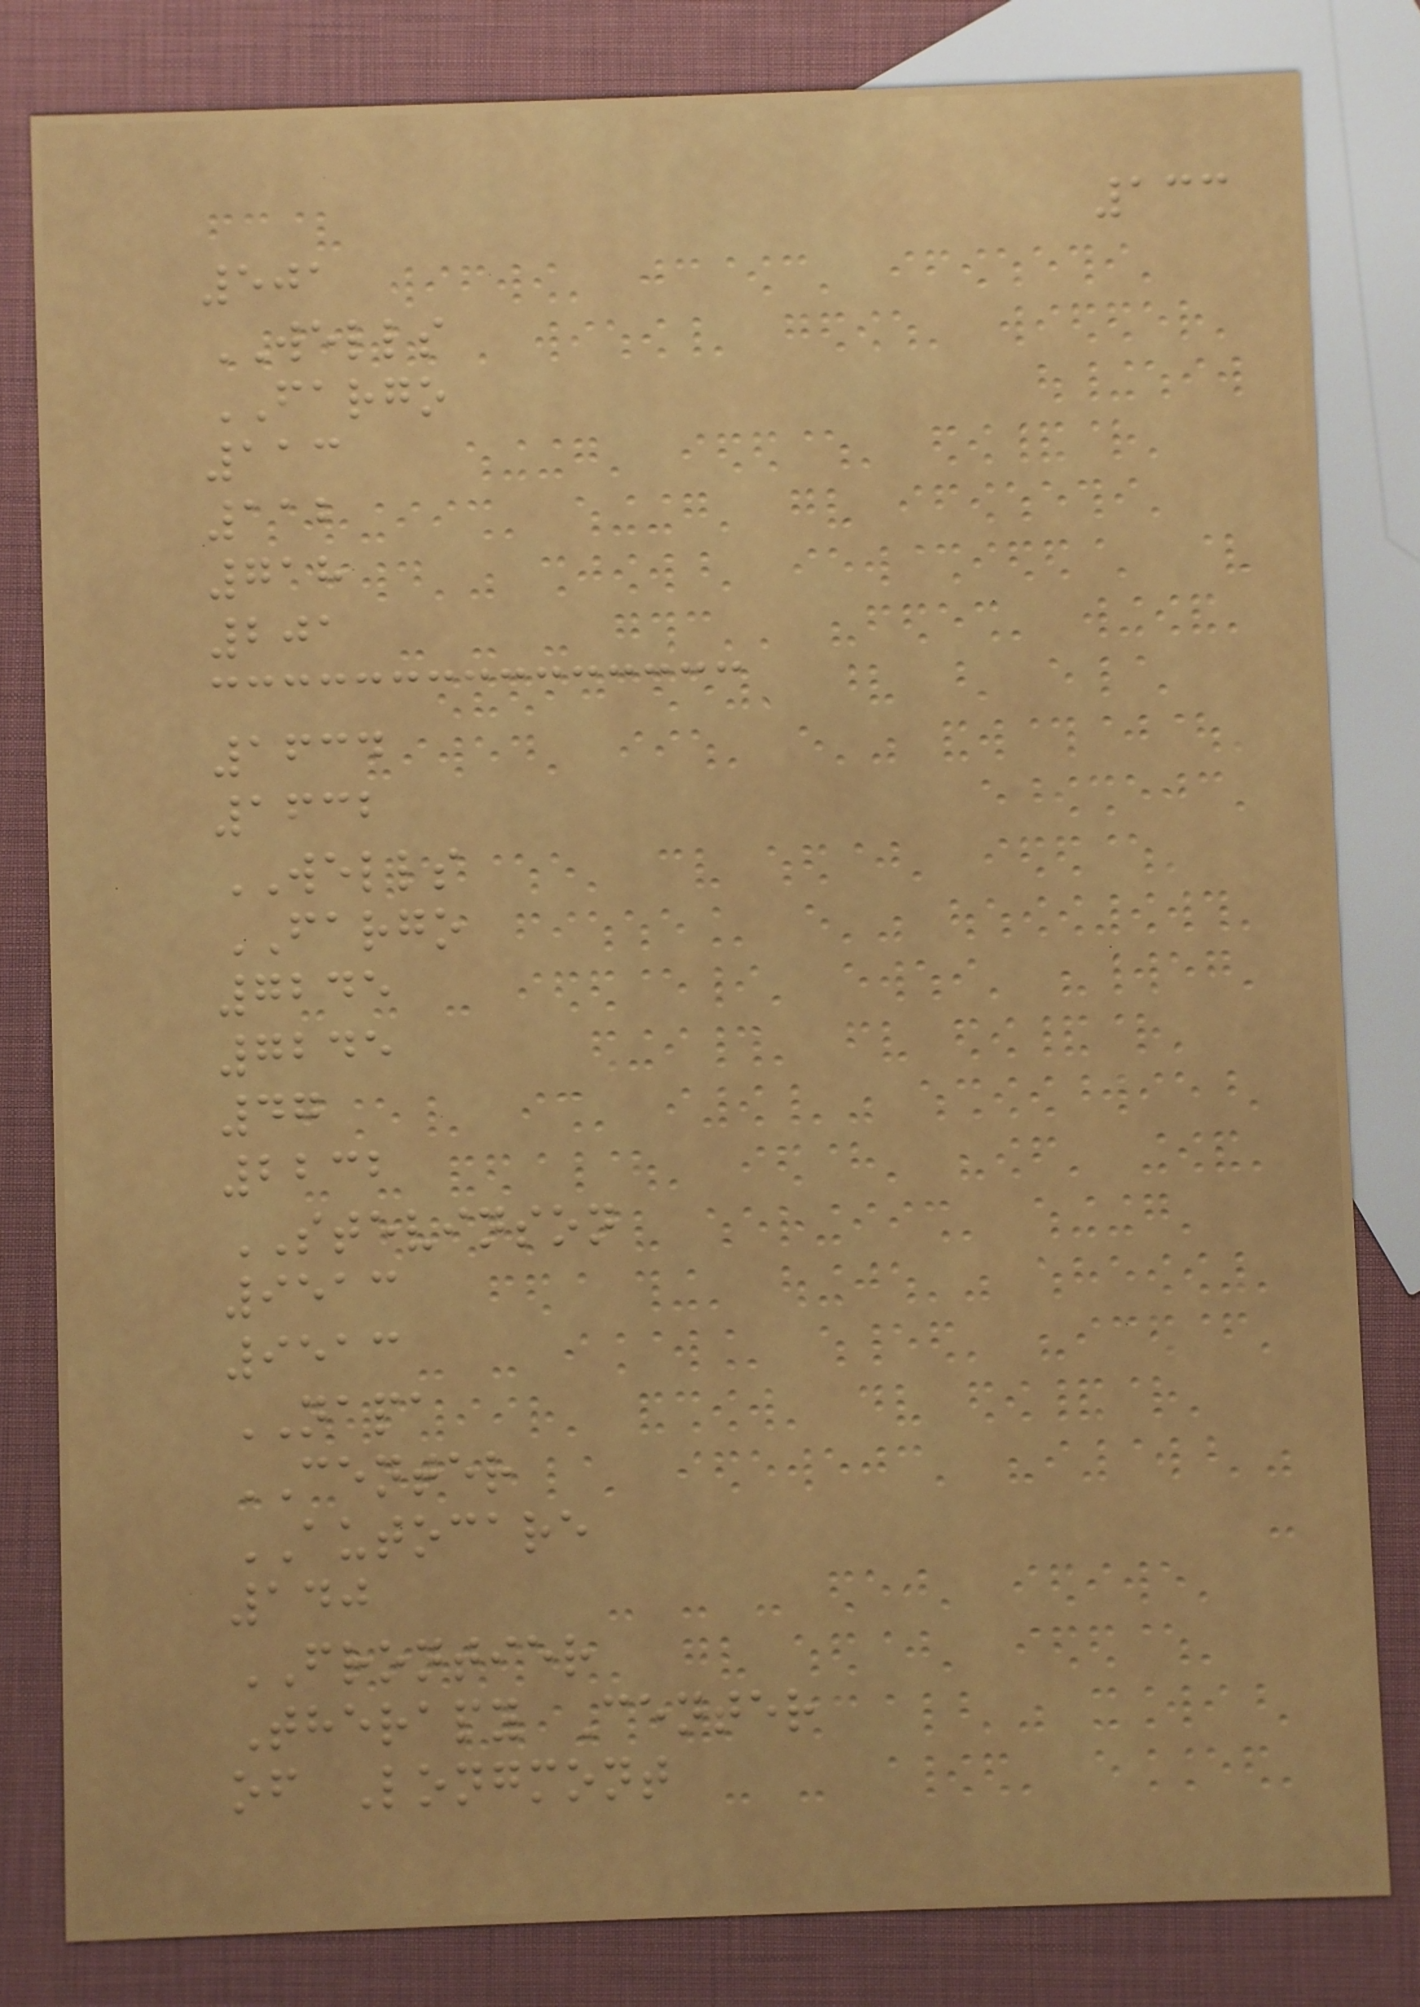133
501
WELLS
FARGO
113
112
718
201
1634
1632
WELLS
FARGO
7245
7245
47
2232
STEVINSON
9513
9513
NAPA
CENTER
AUTOCARE
140
FRONTIER
Therapy Center
of Longmont
